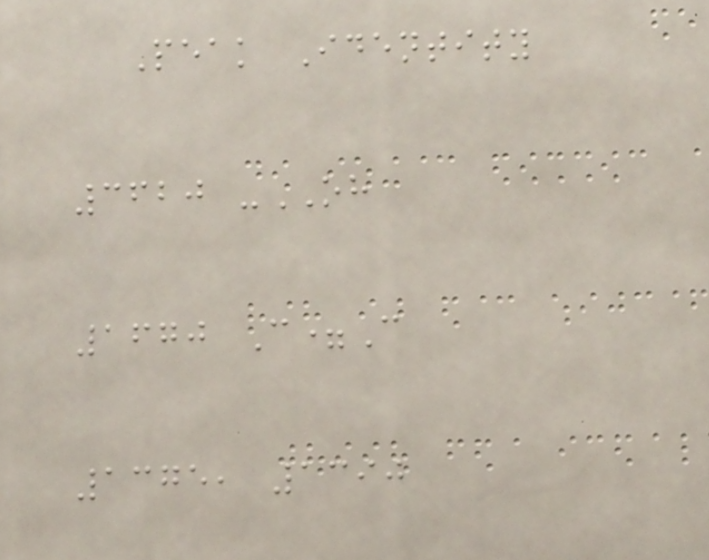Peak Identity
3620 -OH
1670 C=C
1375, 1390
